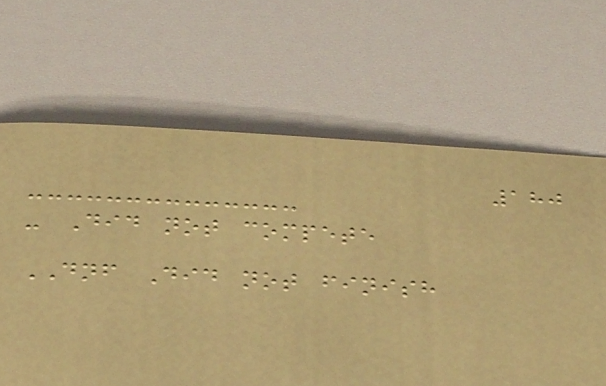180
- Did not compete
DNF Did not finish
